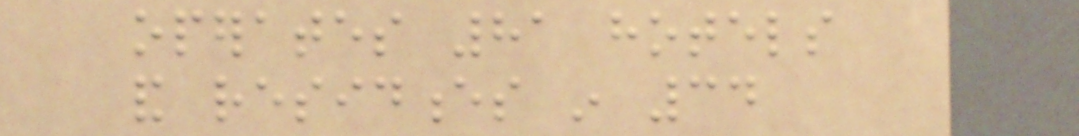operates 81 hotels
and residences in 34
